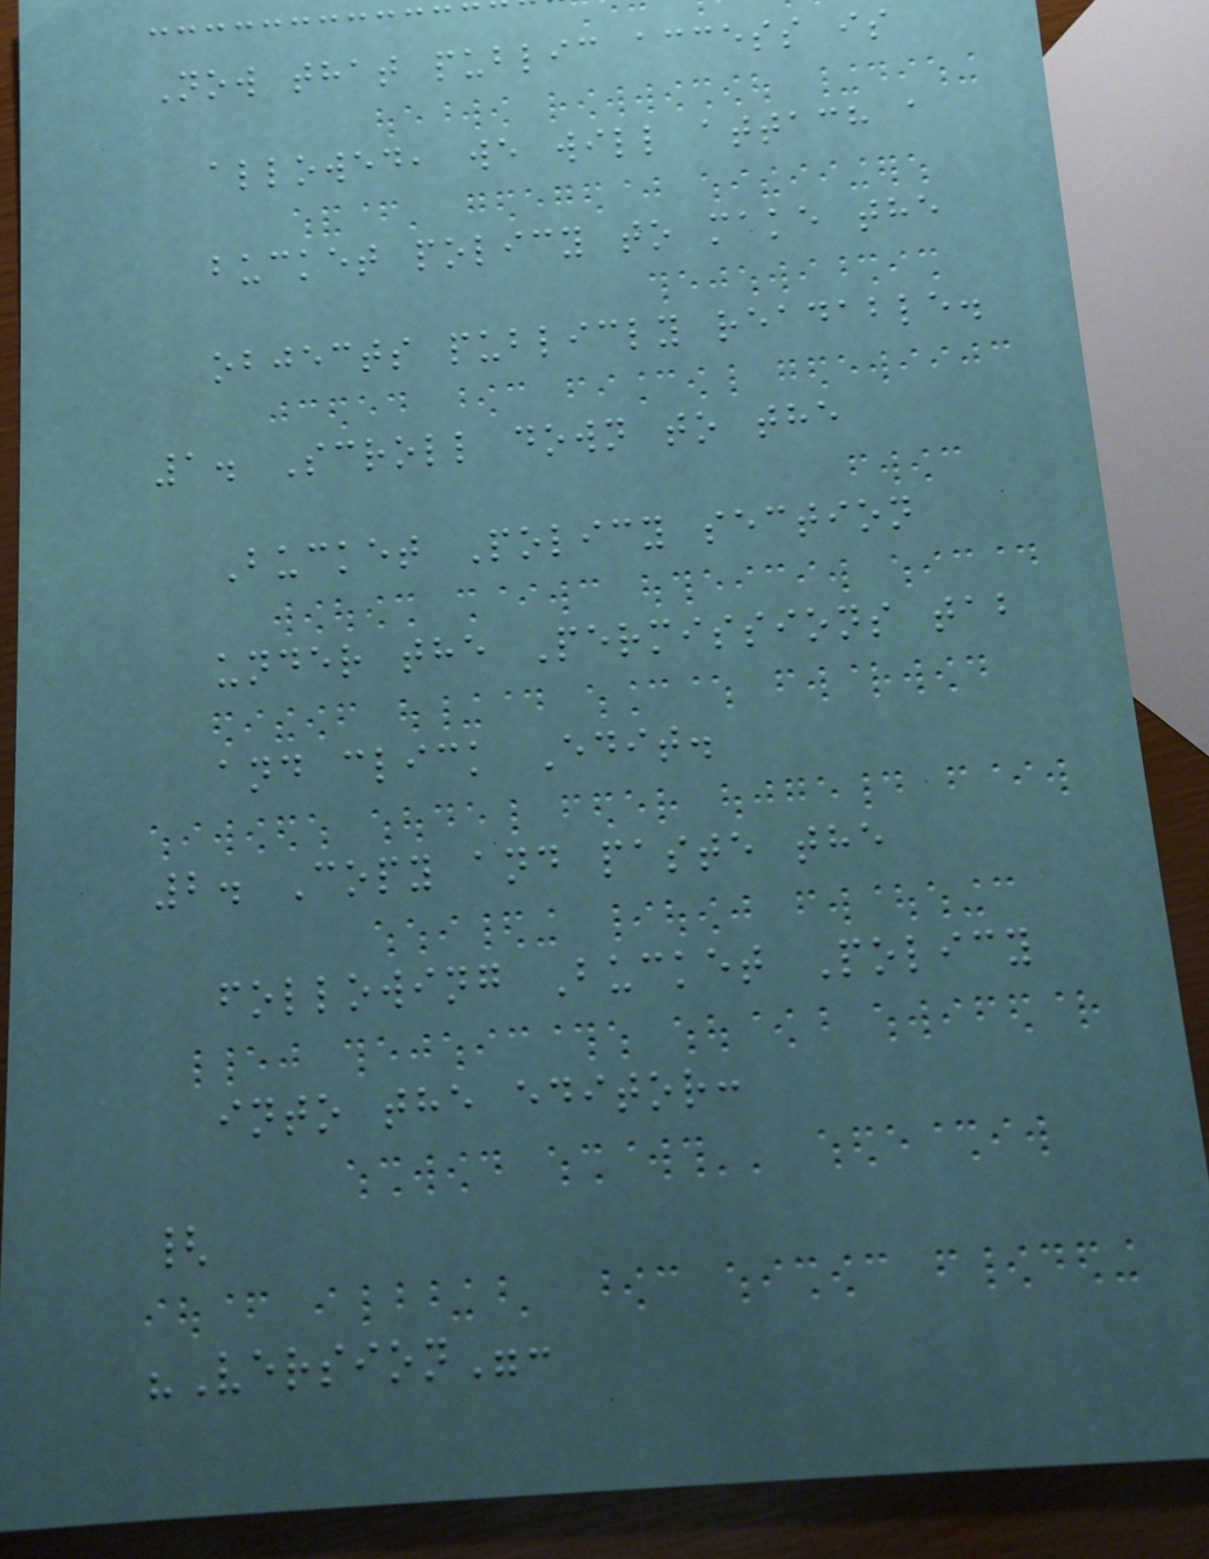Now that public access is
allowed, we will attach a
bucket policy to make the
objects publicly readable.
1. Scroll down to the
Bucket Policy section
under the Permissions tab
and click Edit.
2. Copy and paste the
following Bucket Policy
into the editor:
{
"Version":
